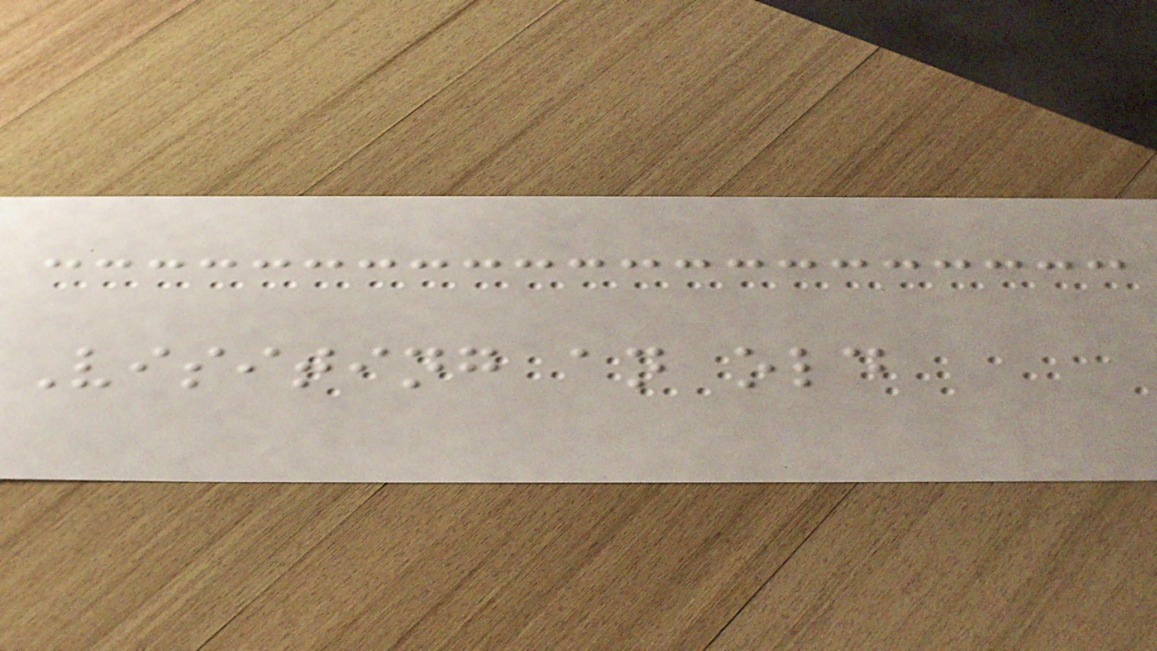Visiting an old
